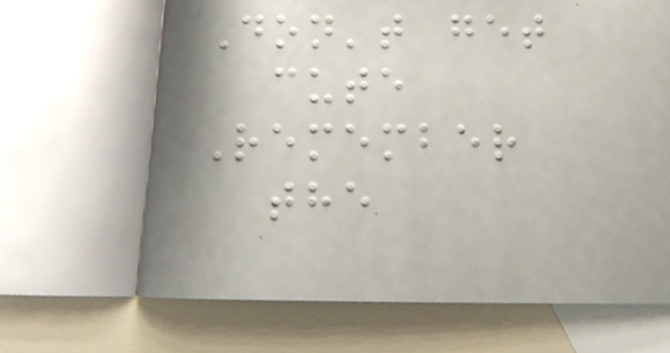Don't get
cute
Remember
the
